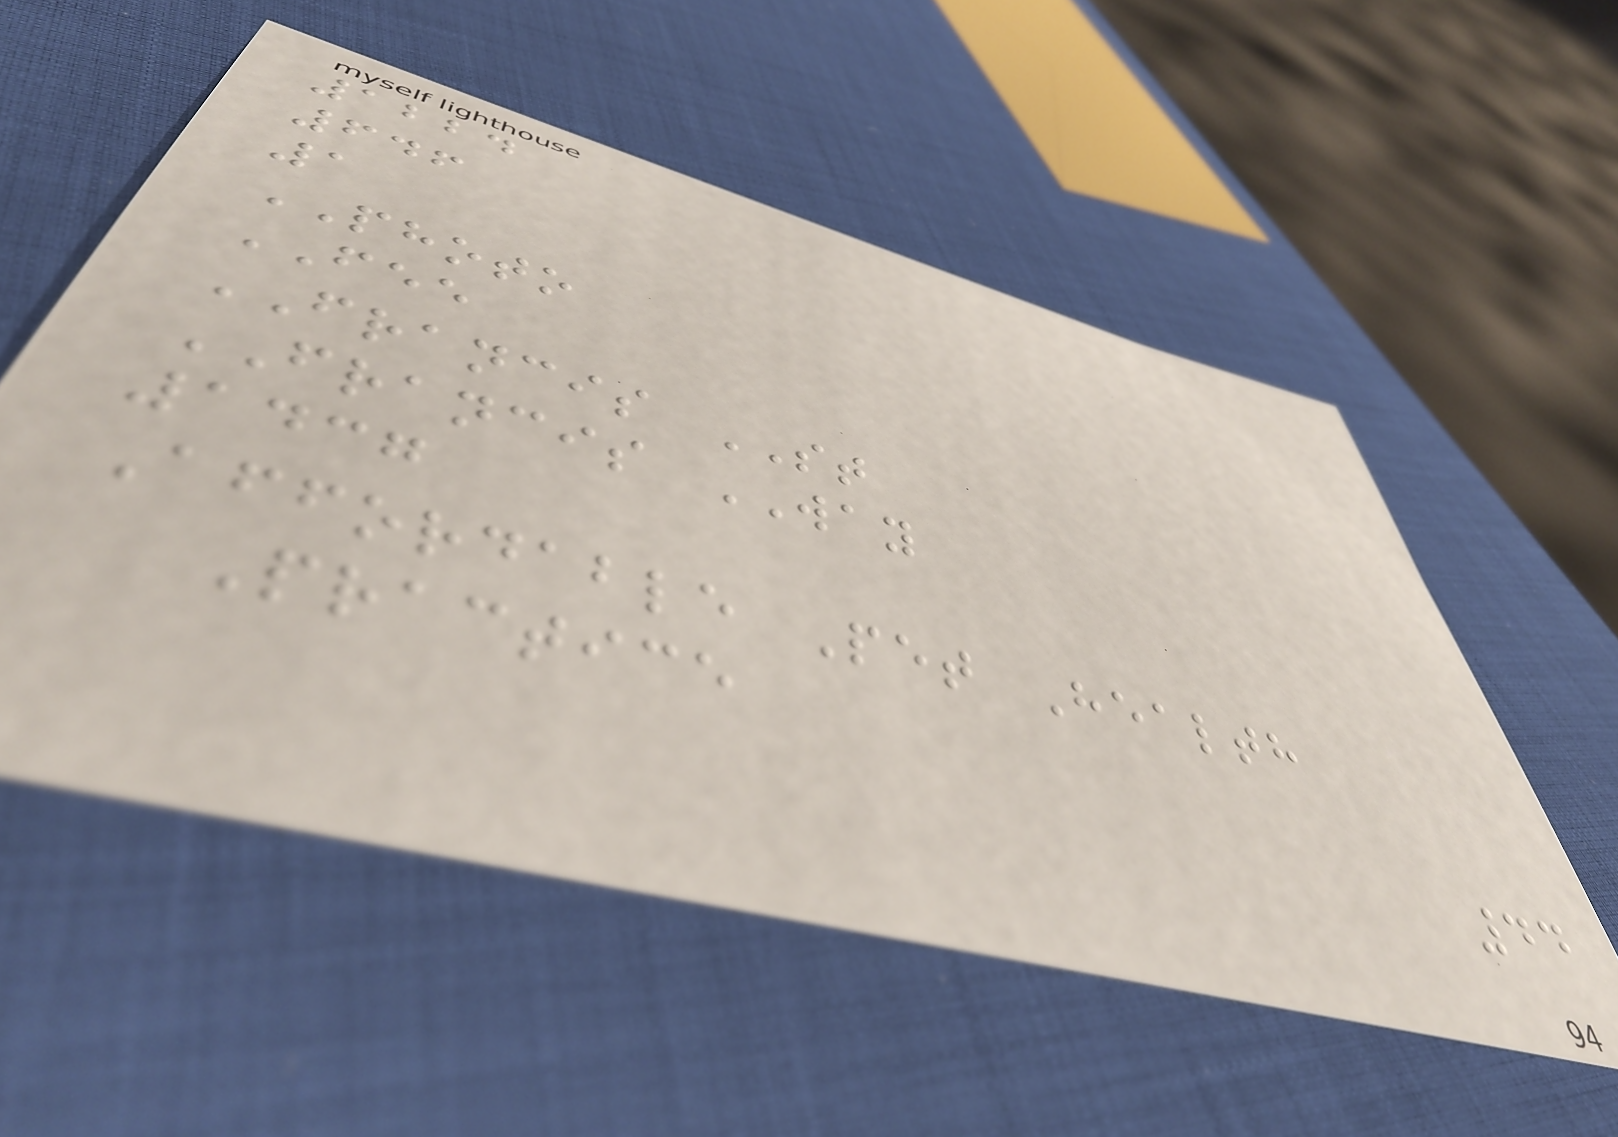1224
646
1
PHOTO
FEE
FRANCIS ST
FRANCIS WAY
1437
Affordable Pet Health
Practice
44
